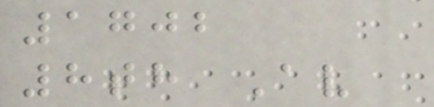1702
8th Av
